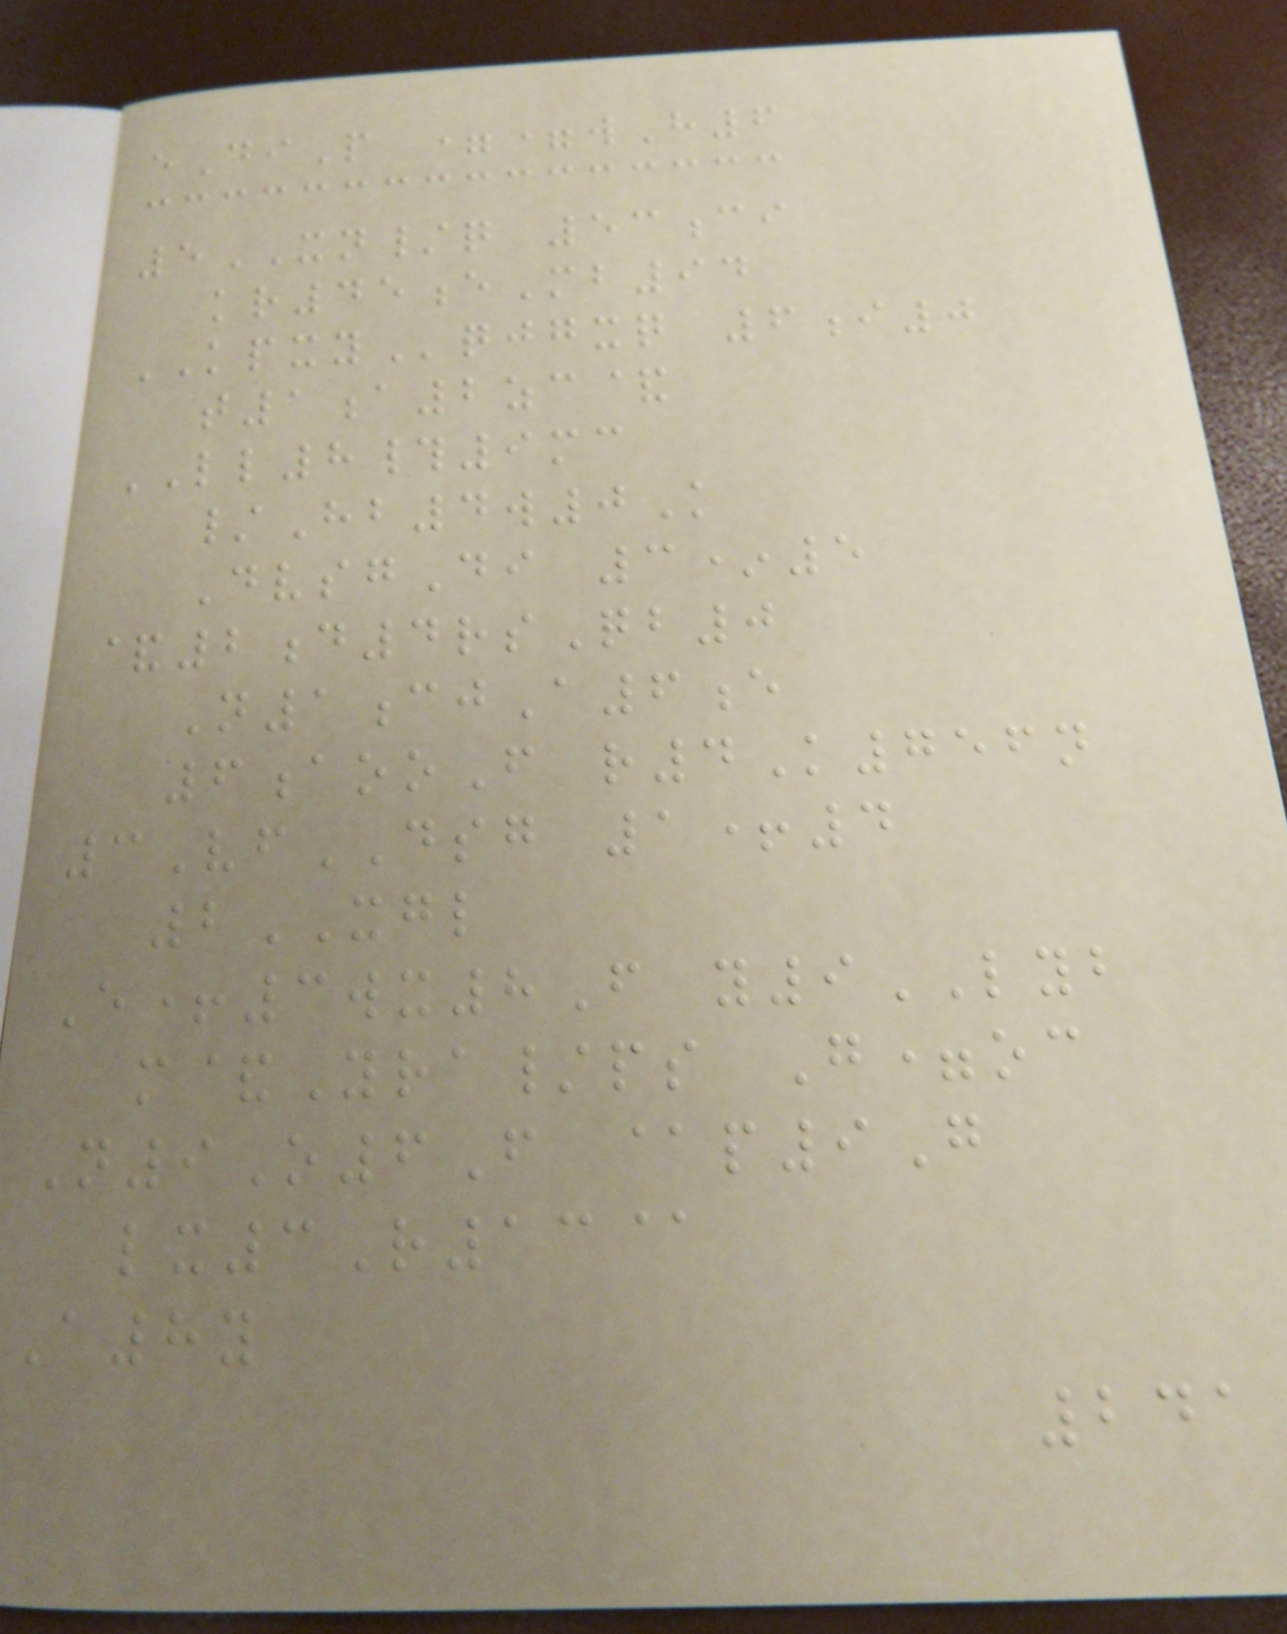eDiP ==wH6
5XN/q 53ci
kr45eMb94
KPXYqjgxq 6i0
t1a2zc&
LL8#9mc
/Hb4w0K
DvsgDi 3*5
&2d4rsQb0
N1cjA6e
6aooF r4K756n
3VfDSG 1+4
2XGL
E+3wx8F y9LYB
m&Yra/ps G=oc
N9O6F @p9G
lx3R13@
A8y
241
